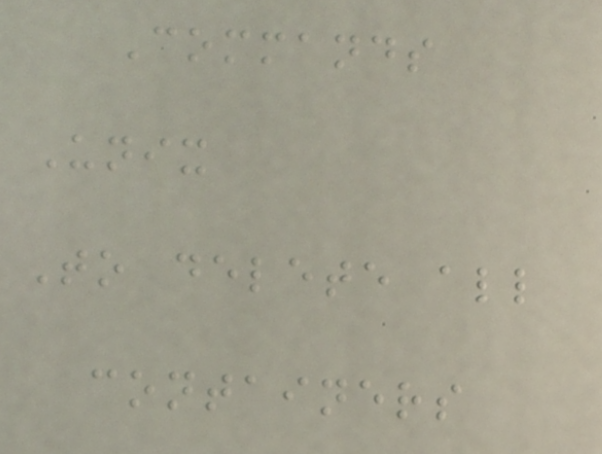Commands
Unix
To delete all
containers
